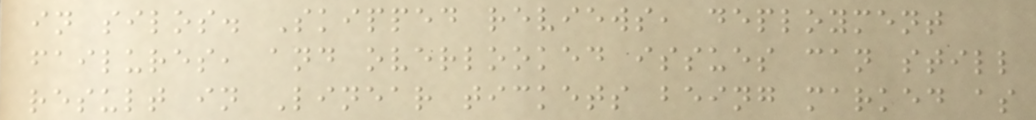in silos. Skipped reviews, deployment
failures, and overlooked issues can still
result in Linear tickets being marked as
